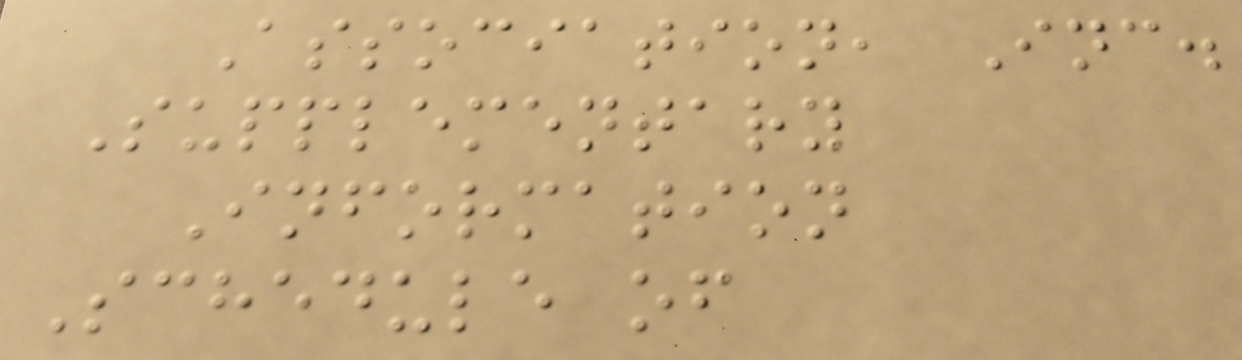Association, Inc.
Supplementary
Information
Schedule of
